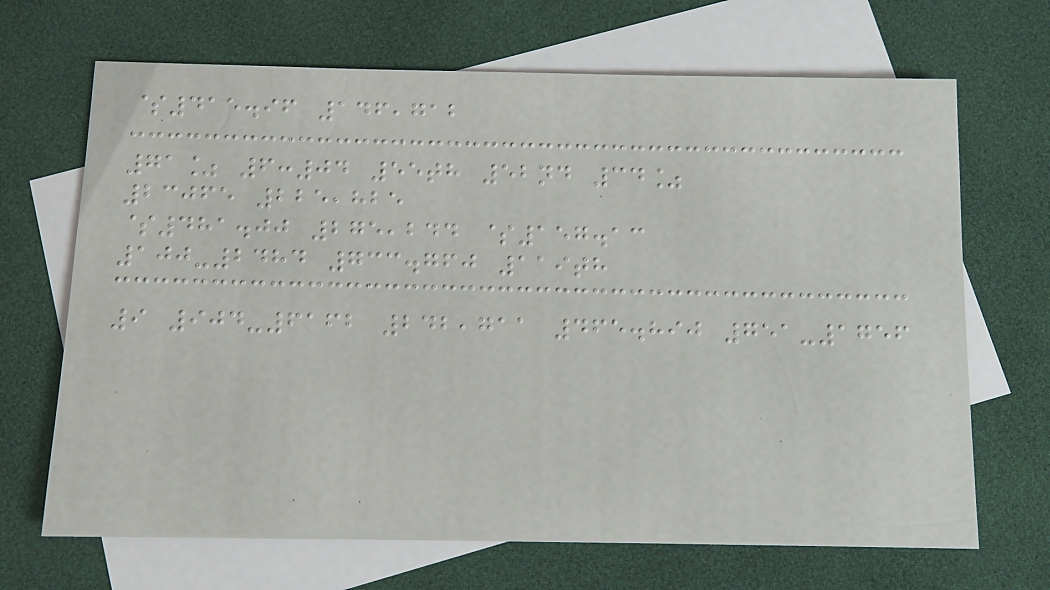$415.96 146,712
71% 6:04 55th 52nd 34%
23065 225,825
$481.00 275,244 $157.13
100-2484 733.760 119th
9 904-6162 242,711 465.890 751-1756
